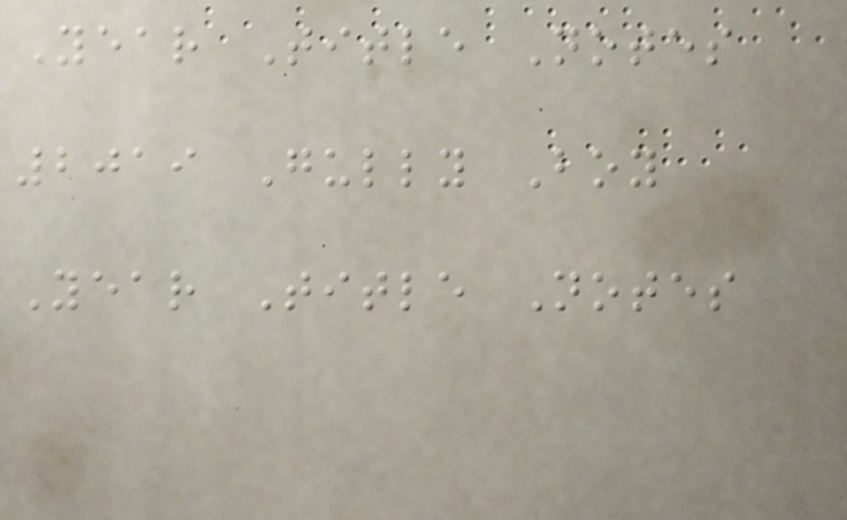Year Title Notes
2019 Gully Boy
Year Title Notes
